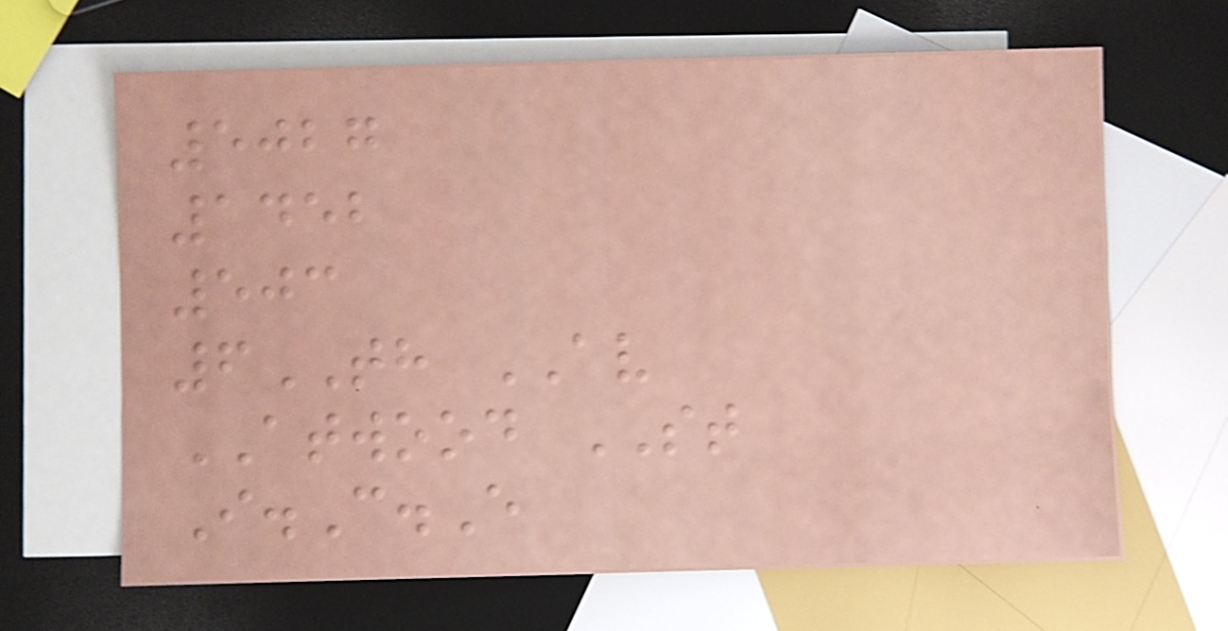5027
1452
503
6TH AV
ATWOOD ST
I.C.E
